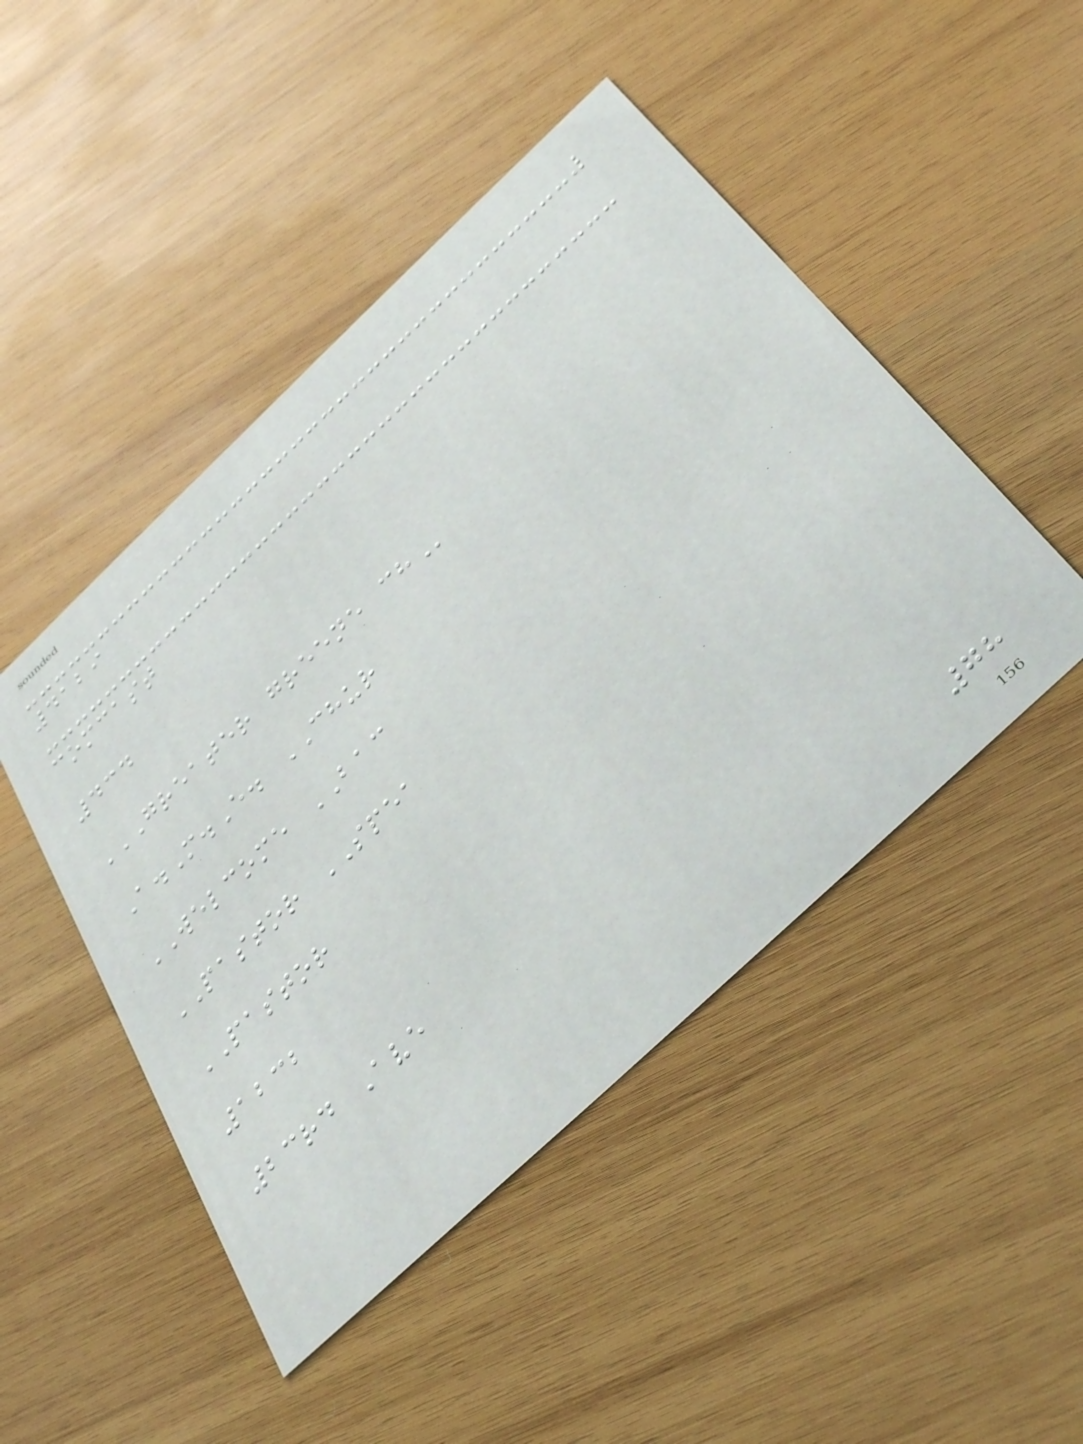4129
comcast
434
GREATER GREENE CH
A.M.E. CHUR
WELCOME BAC
PASTOR SPEA
PASTOR
1232
23rd Ave
78
